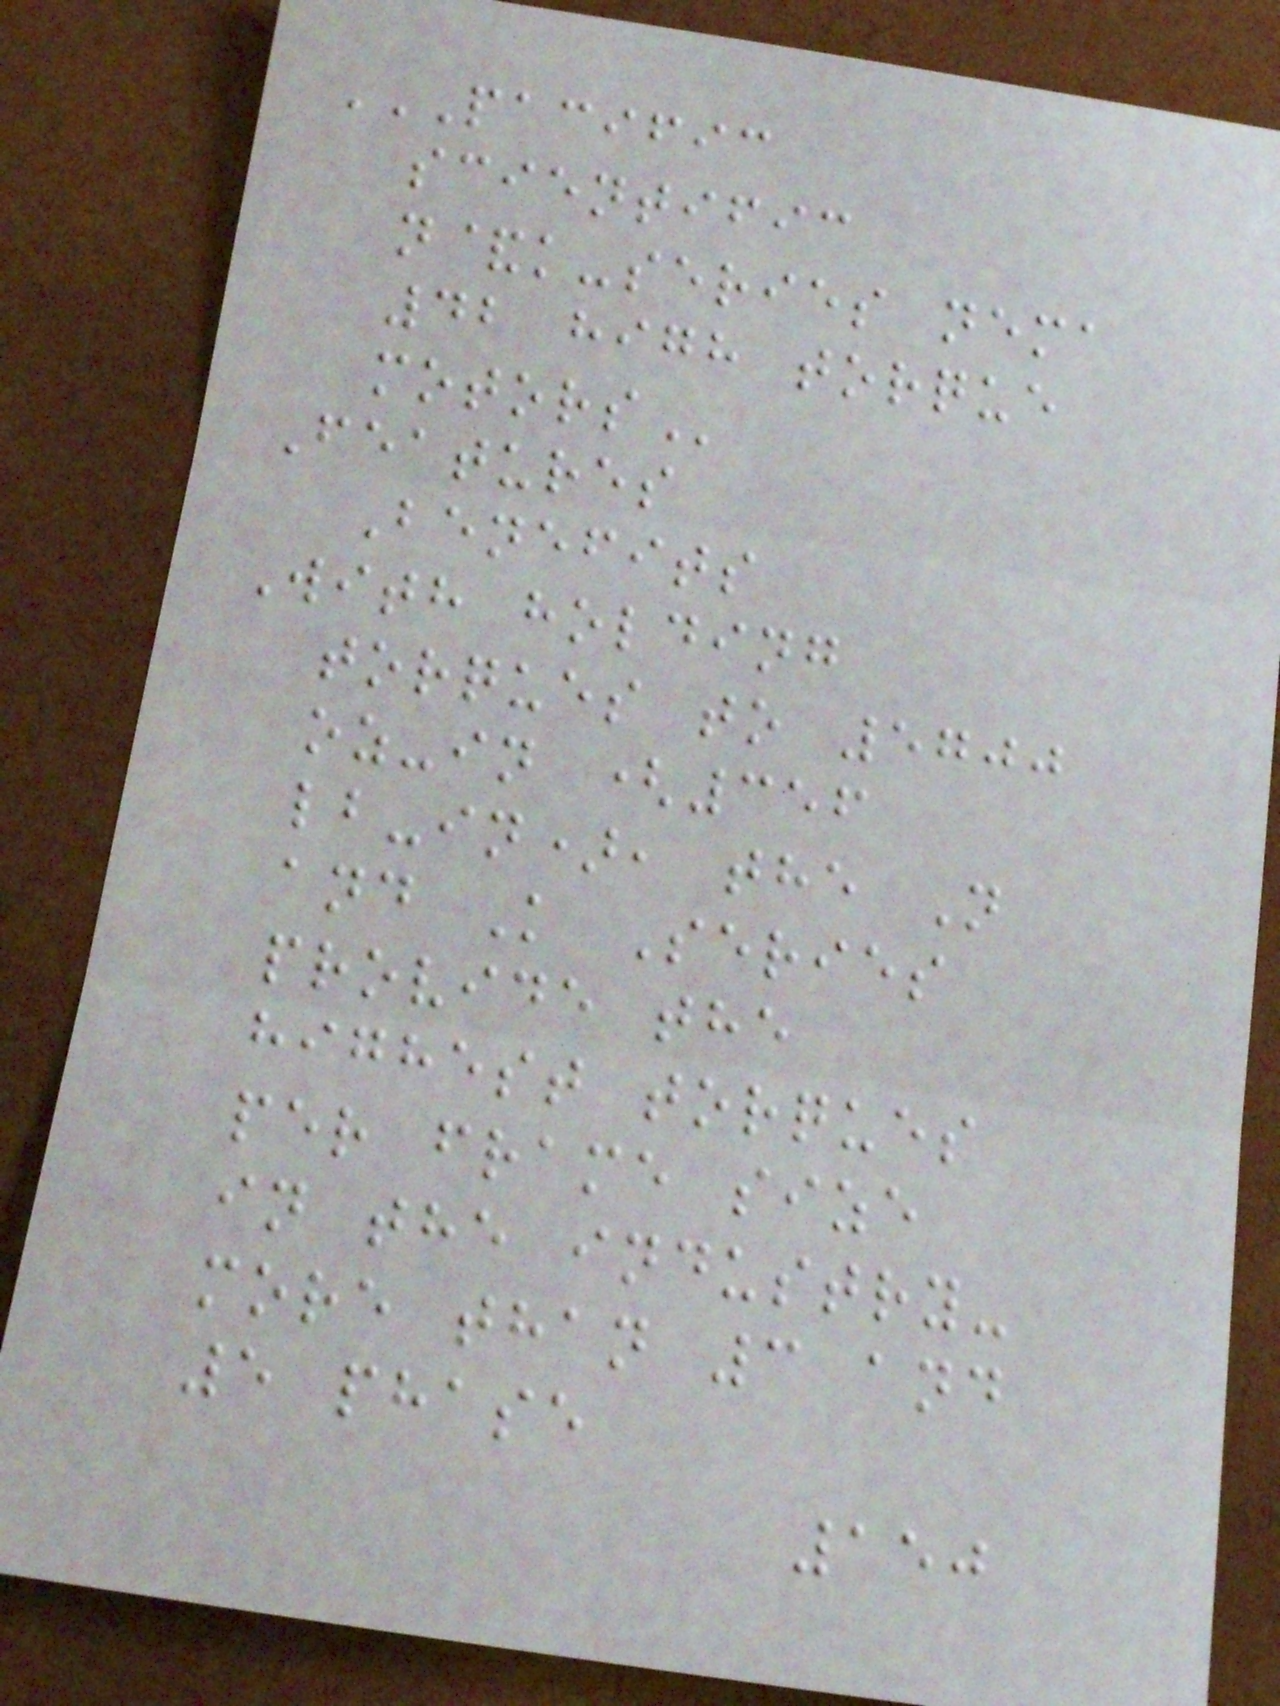PACIFIC
SCIENTIFIC
N&K-SERIES NEMA
42 HIGH TORQUE
MOTORS
Features
Benefits
With holding
torques to 5700
oz-in (356
lb-in), the N
and K Series
provide the
highest torques
per frame size
in the industry-
more than 3 and
5 phase
150
